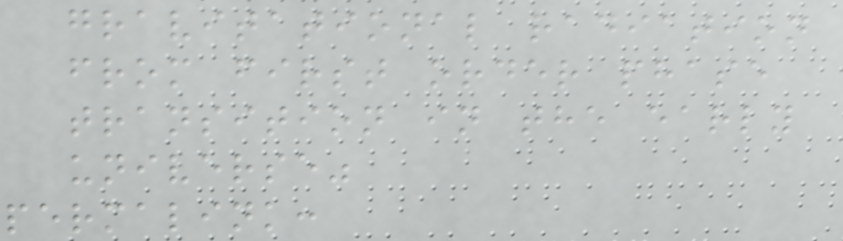gravitational radiation
from first order phase
transition in the early
universe"
permalink:
